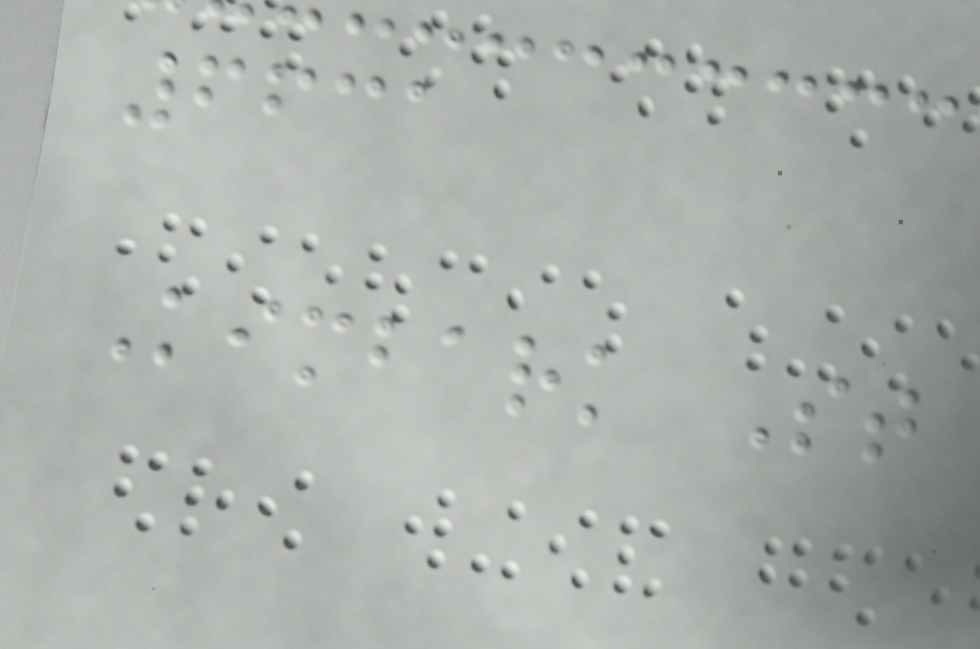6631
Kimbark St
